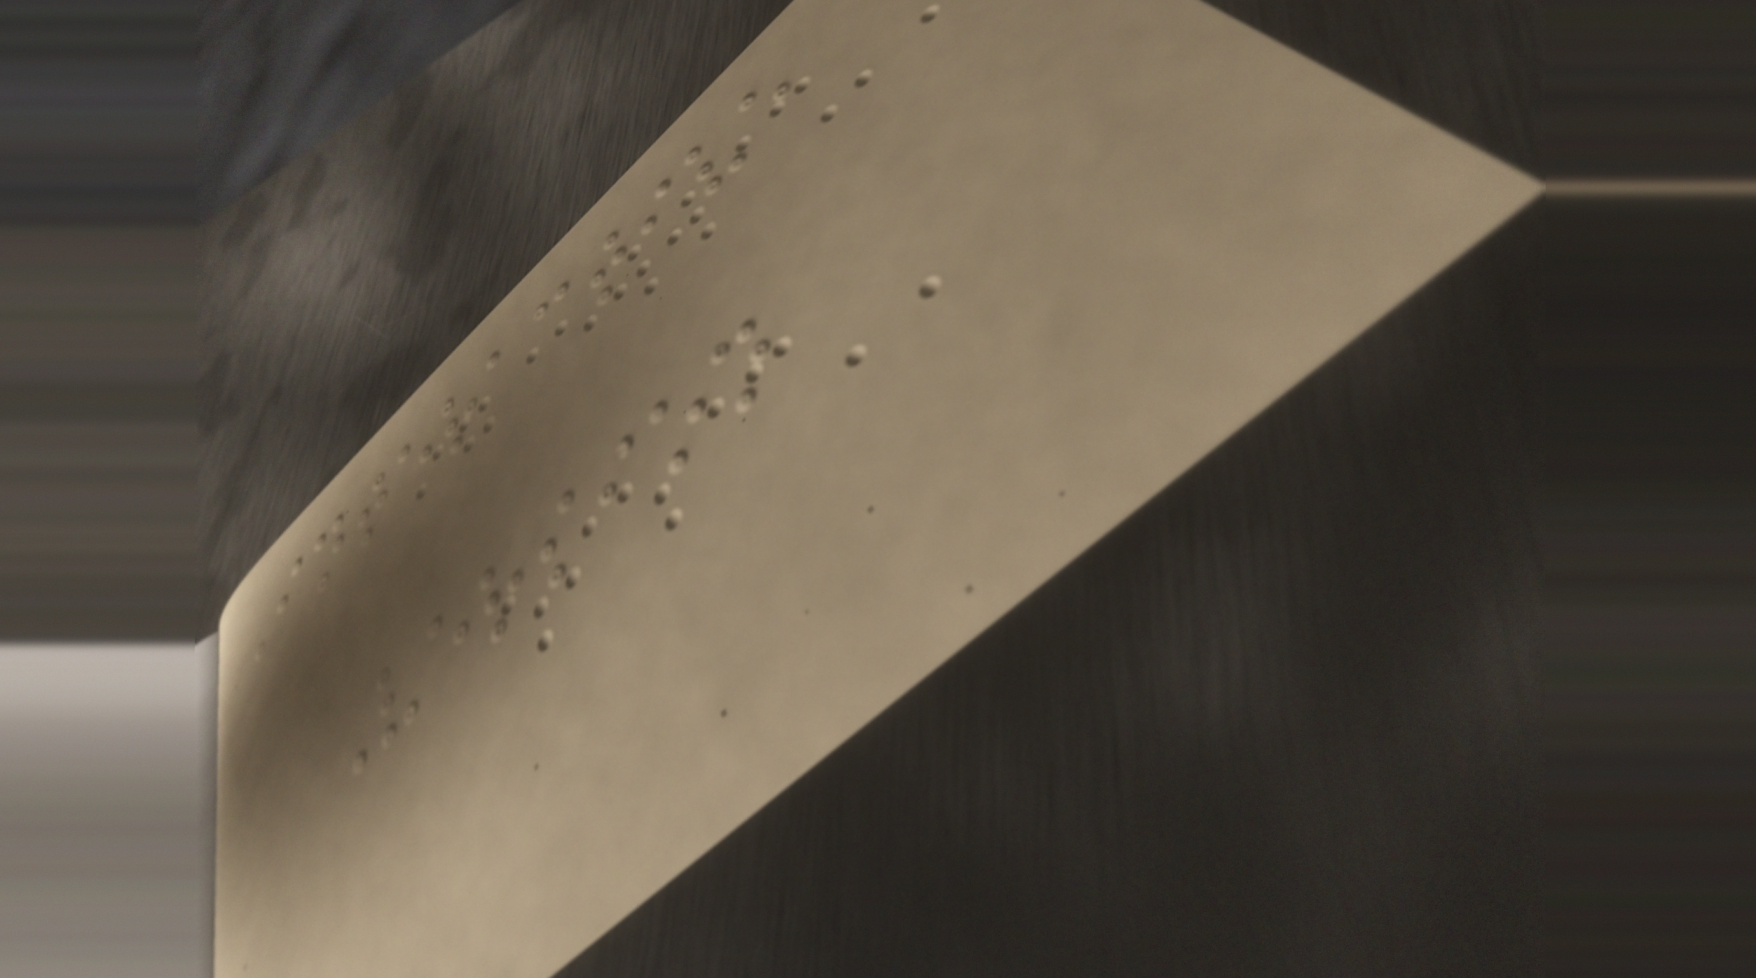Interactive
Version
